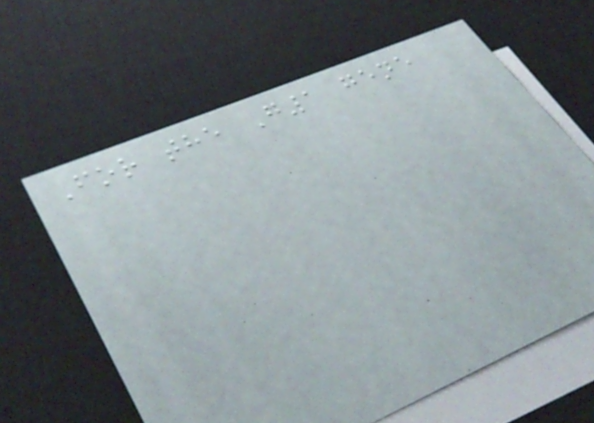For the G1 gene
